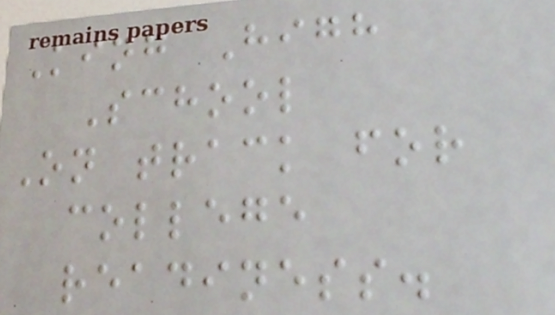King High
School
On track for
college
readiness.
